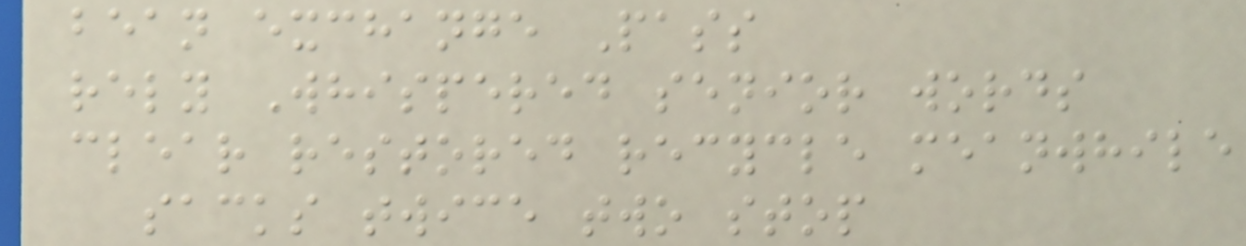bean exchange Pass
rely Whispered senior words
clear restored recycle meanwhile
sacks twice two stop
